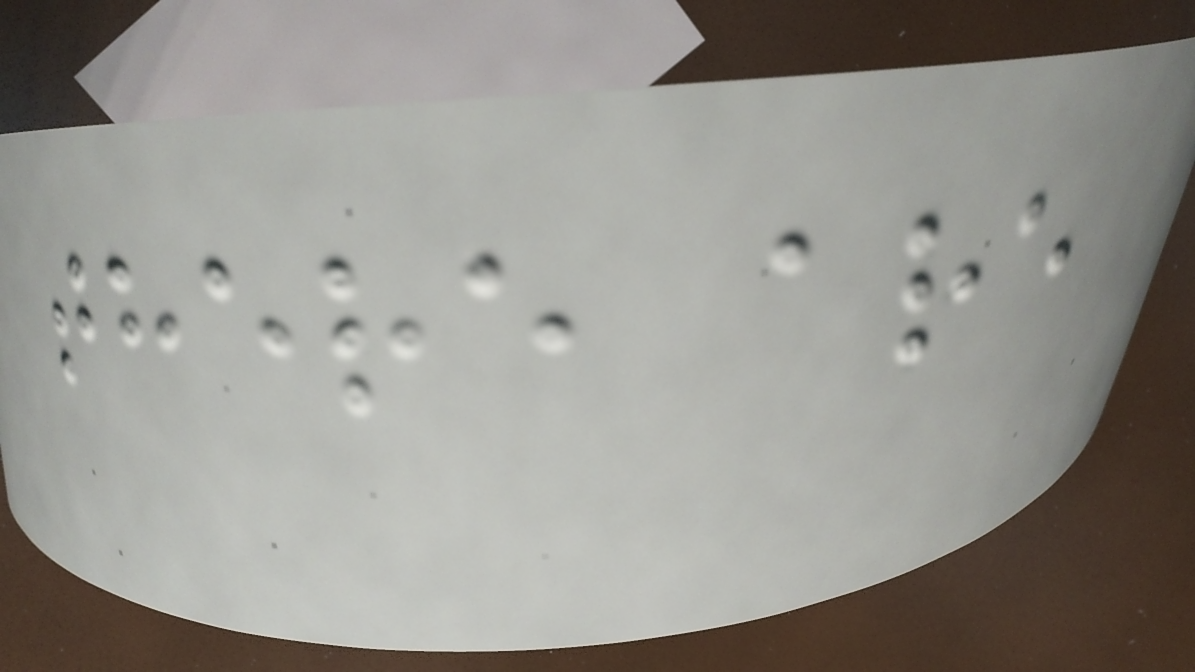there are
